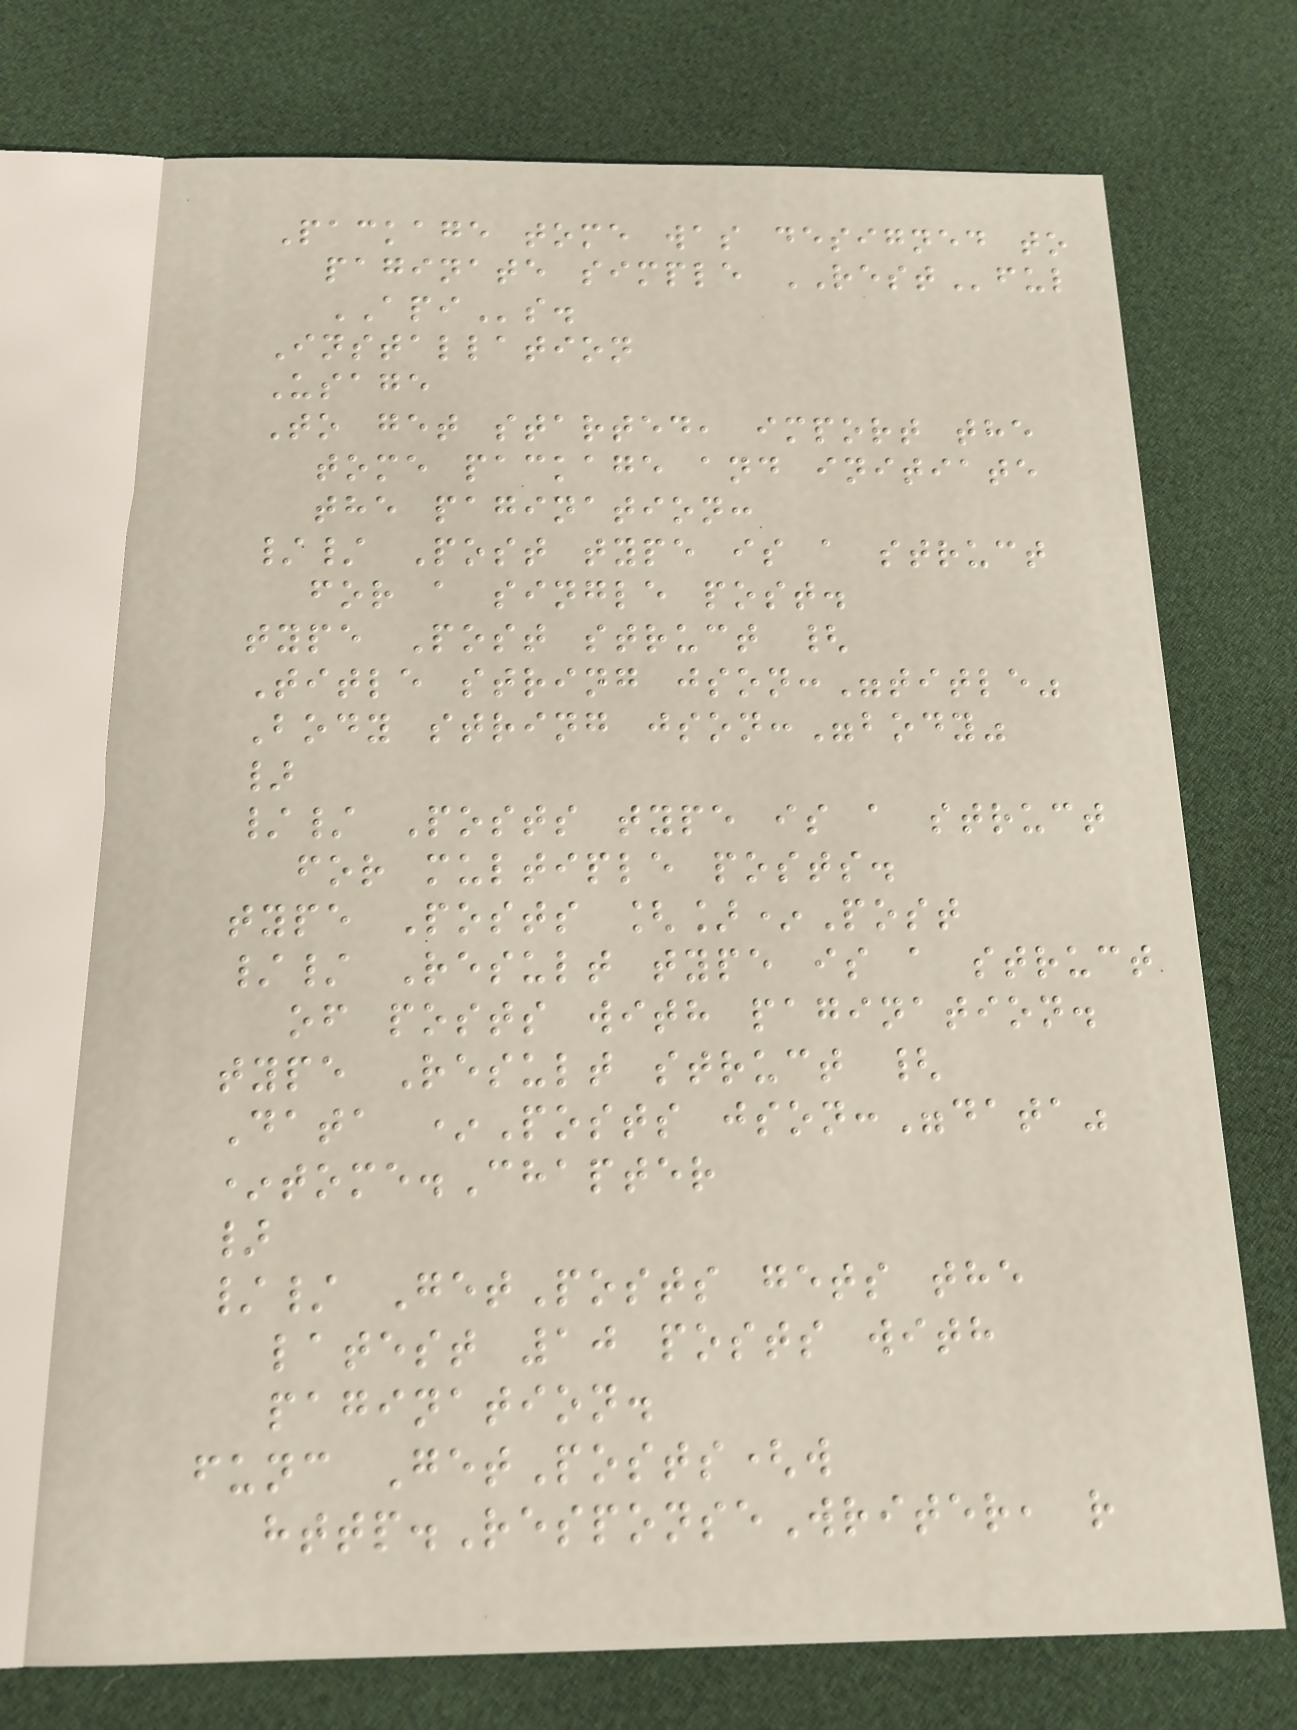Package tome was designed to
paginate simple RESTful
APIs.
Installation
Usage
To get started, import the
tome package and initiate
the pagination:
// Post type is a struct
for a single post.
type Post struct {
Title string json:"title"
Body string json:"body"
}
// Posts type is a struct
for multiple posts.
type Posts []*Post
// Result type is a struct
of posts with pagination.
type Result struct {
Data *Posts json:"data"
*tome.Chapter
}
// GetPosts gets the
latest 10 posts with
pagination.
func GetPosts(w
http.ResponseWriter, r
